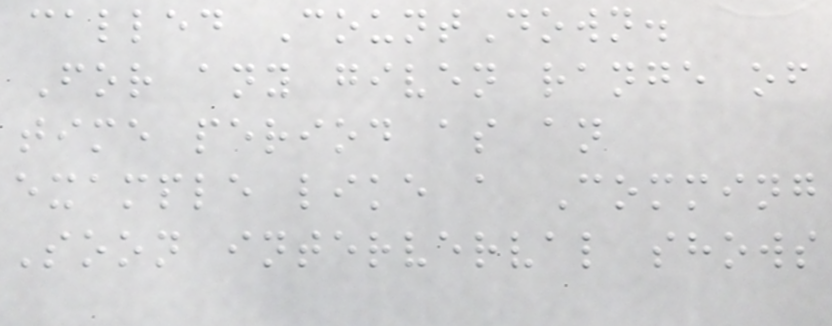called CountDown.
For any given range of
time period as an
example like a Comming
Soon interverval shows
